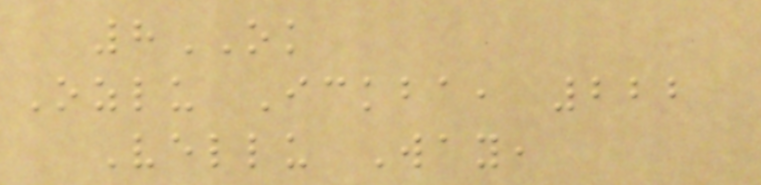8OK
Ozlu Ickba, 222
Vellu Way,
